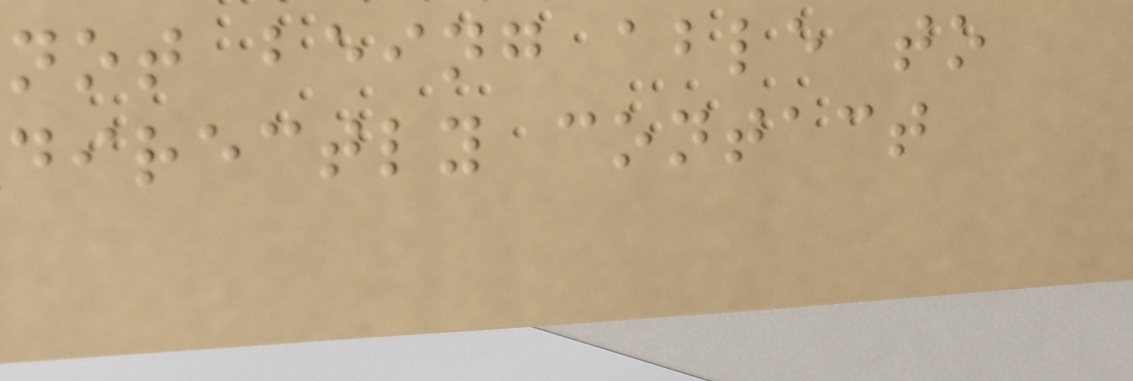not being able to
directly contact
